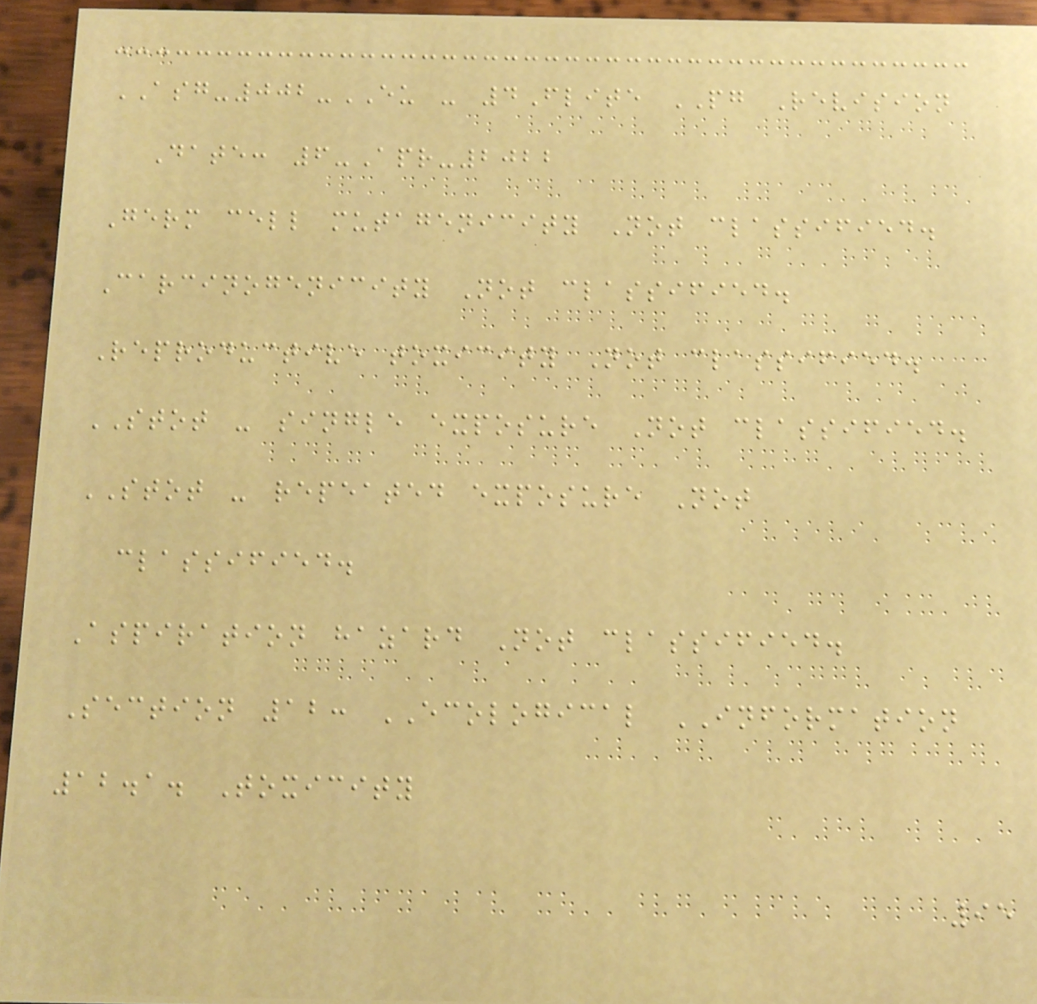ASG-002-EU - 4Flite PG Revision
Date: 6-Apr-2022
Germ cell mutagenicity Not classified.
Carcinogenicity Not classified.
Reproductive toxicity Not classified.
STOT - single exposure Not classified.
STOT - repeated exposure Not
classified.
Aspiration hazard Not classified.
Section 12: ECOLOGICAL INFORMATION
12.1. Toxicity
95
